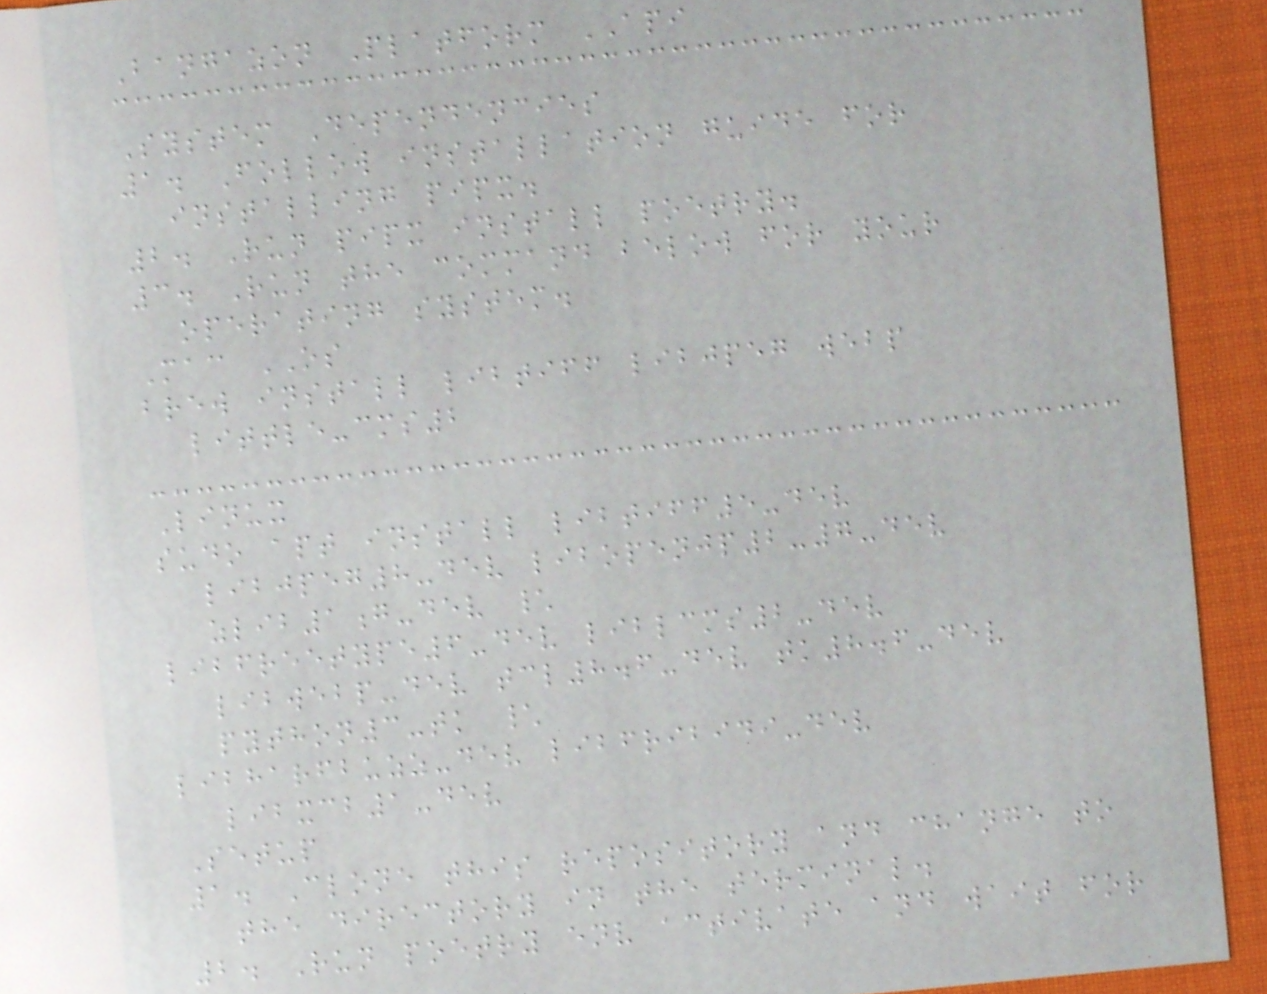Bangazon Platform API
System Dependencies
1. Follow installation guide for
installing pipx.
2. Run pipx install poetry.
3. Run the command below for your
operating system.
Mac OS
brew install libtiff libjpeg webp
little-cms2
Linux
sudo apt install libtiff5-dev
libjpeg8-dev libopenjp2-7-dev
zlib1g-dev \
libfreetype6-dev liblcms2-dev
libwebp-dev tcl8.6-dev tk8.6-dev
python3-tk \
libharfbuzz-dev libfribidi-dev
libxcb1-dev
Setup
1. Clone this repository and change to
the directory in the terminal.
2. Run poetry env activate and wait for
